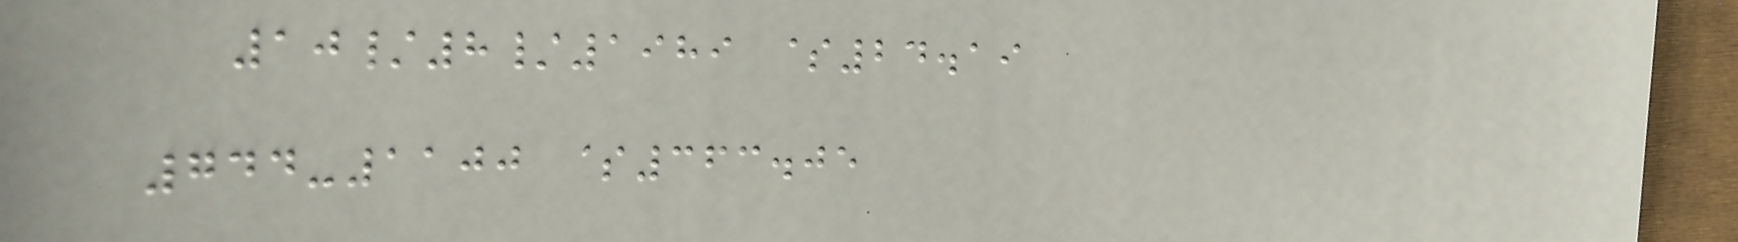10/8/1989 $24.19
744-1100 $363.05
